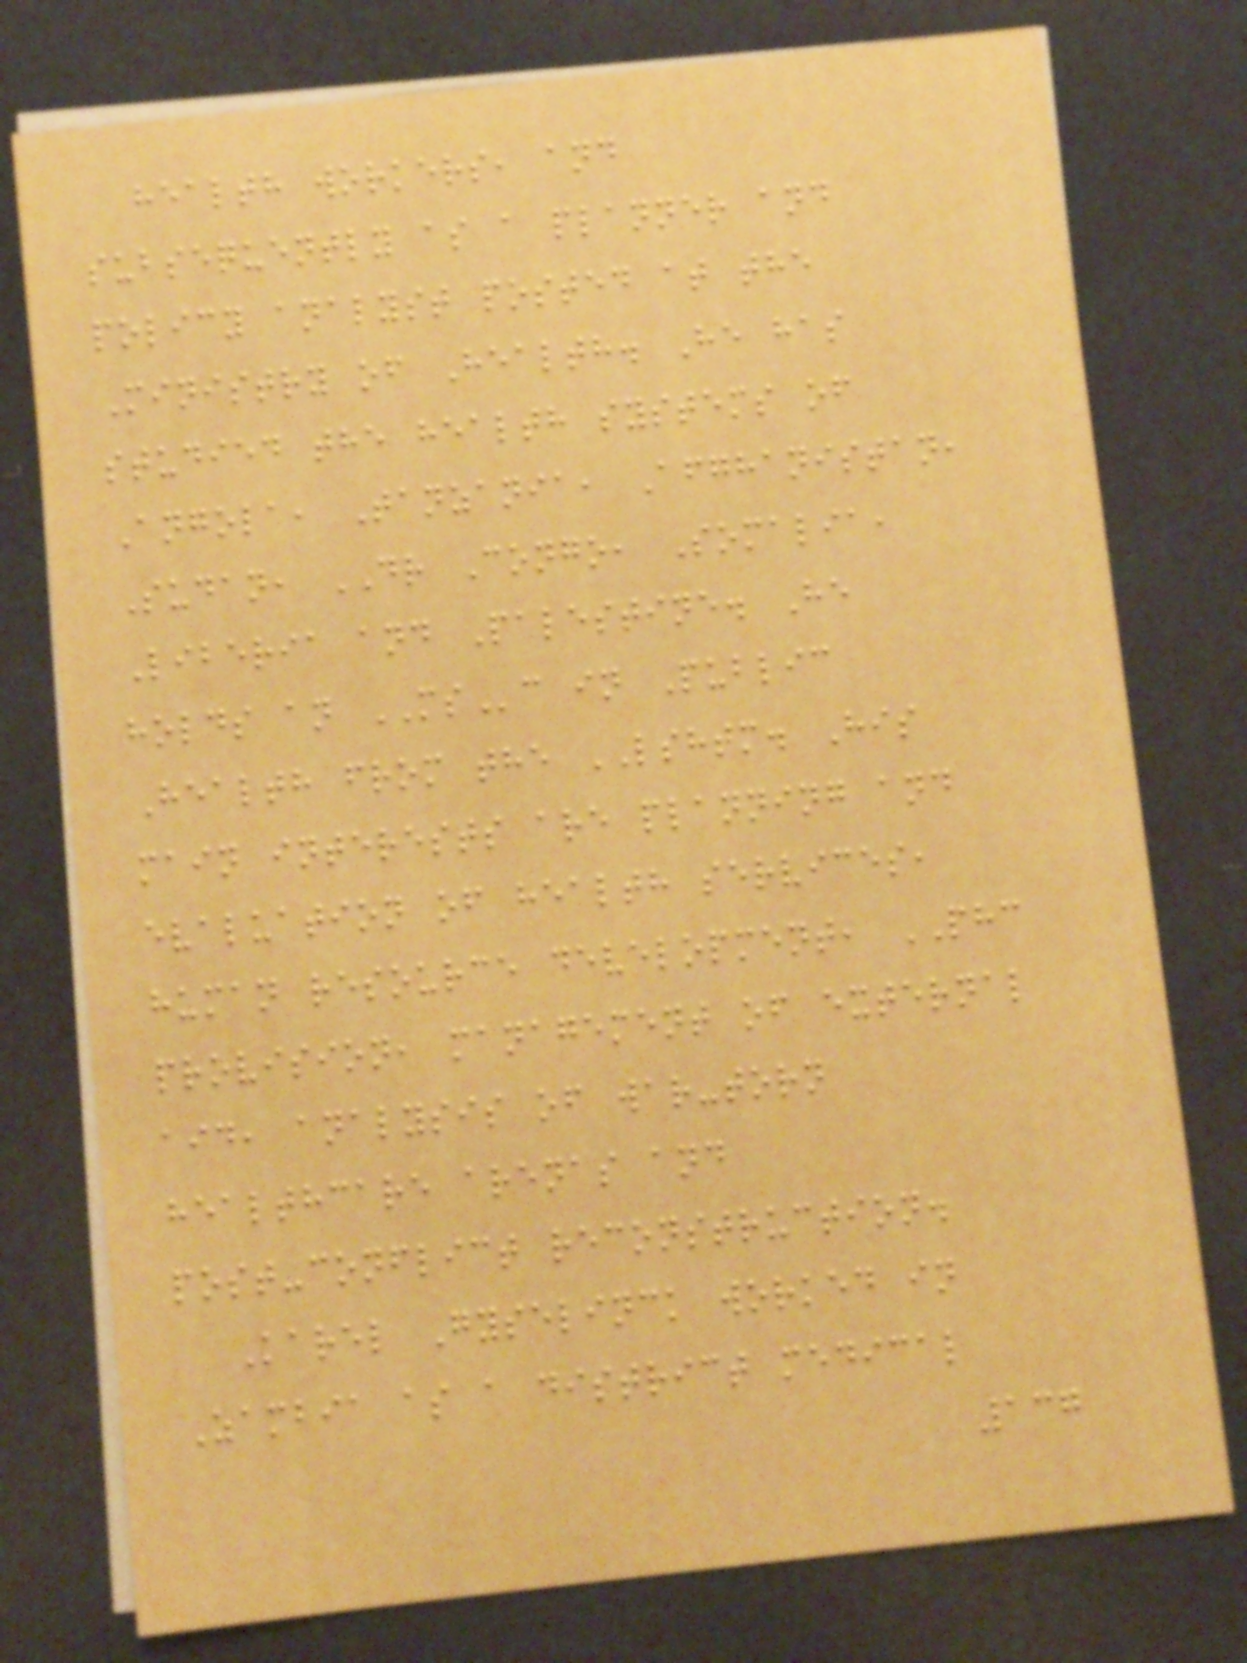health workers, and
subsequently as a planner and
policy analyst posted at the
Ministry of Health. He has
studied the health systems of
Angola, Tanzania, Afghanistan,
Sudan, DR Congo, Somalia,
Liberia and Palestine. He
holds an MSc in Public
Health from the LSHTM. His
main interests are planning and
evaluation of health services,
human resource development, PHC
provision, management of external
aid, analysis of war-torn
healthcare arenas and
post-conflict reconstruction.
Karel Gyselinck worked in
Zambia as a district medical
137
